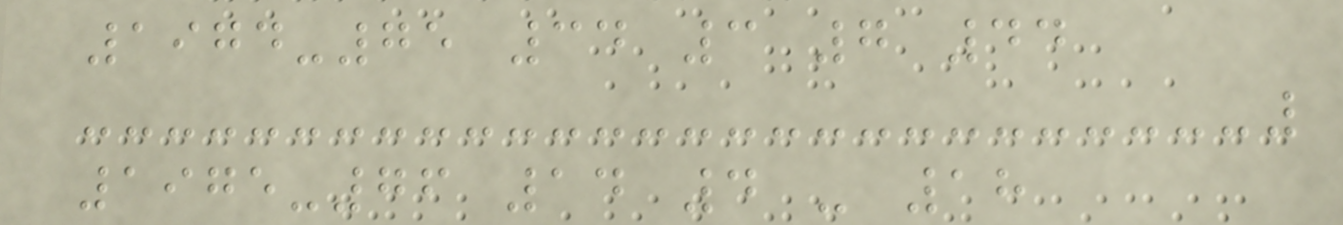1974-75 34 3 7 44
1975-76 14 4 - 18
